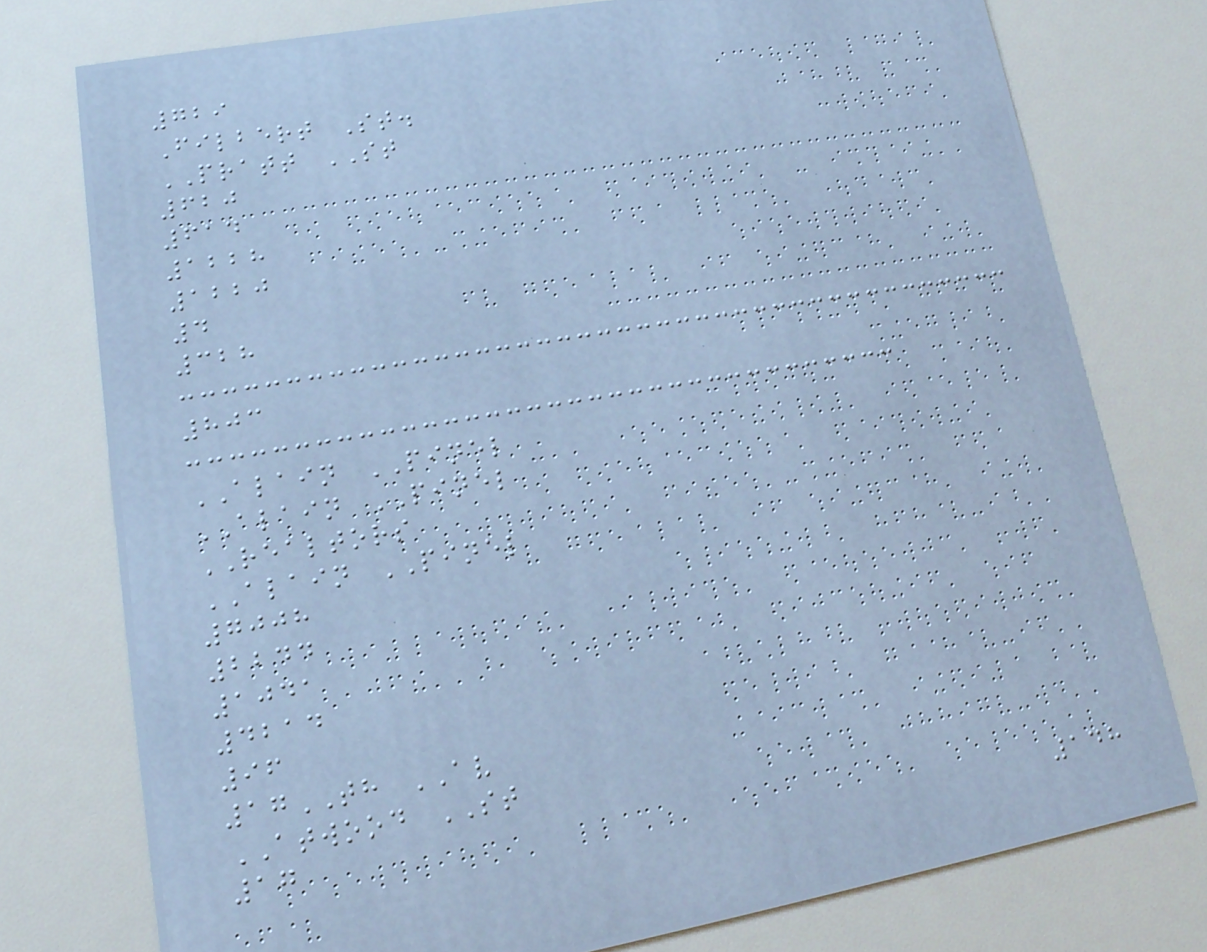729
Filbert St.
PRATT ST
620
614
1228
1220
4
328
803
ALAIN PINEL
ALAIN PINEL
REALTORS
ALAIN PINEL
7008
2244
1041
4214
96
17TH AV
ATWOOD ST
17
148
